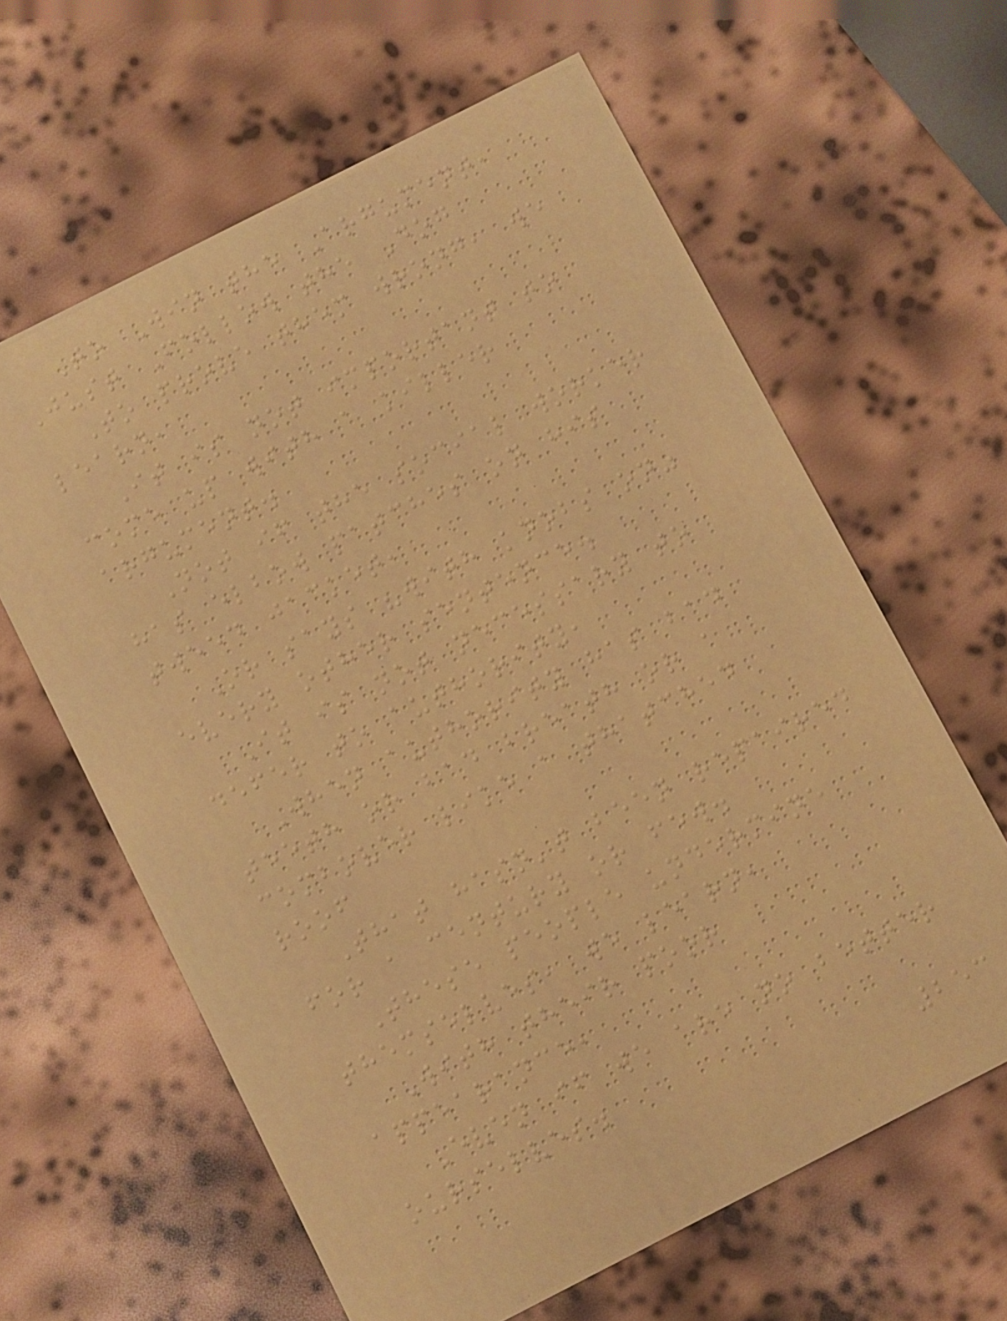To Win the Argument,
Just Follow the Dog
To prove them wrong, we
learn,
It is not important to
come up with a killer
argument.
Not if the social worker
has elbow patches on his
tweed jacket,
Or says "with knobs on"
every other sentence.
It is not necessary to
defer to authority,
When authority has bad
teeth or bad breath or a
combover like a thatched
roof
That hasn't been repaired
for a century or few.
These people undermine
themselves, we learn,
With their poor
appearance,
Even if we are no better
ourselves.
253
